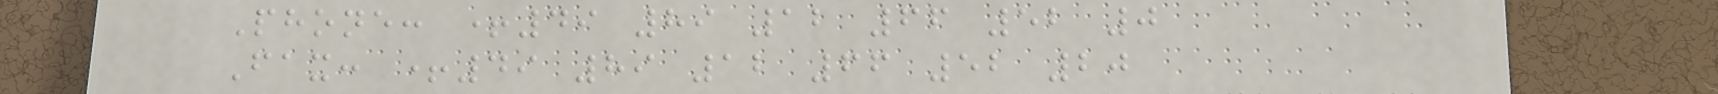Phone: +49 89 12 66 52 0
Fax: +49 89 12 66 52 20
